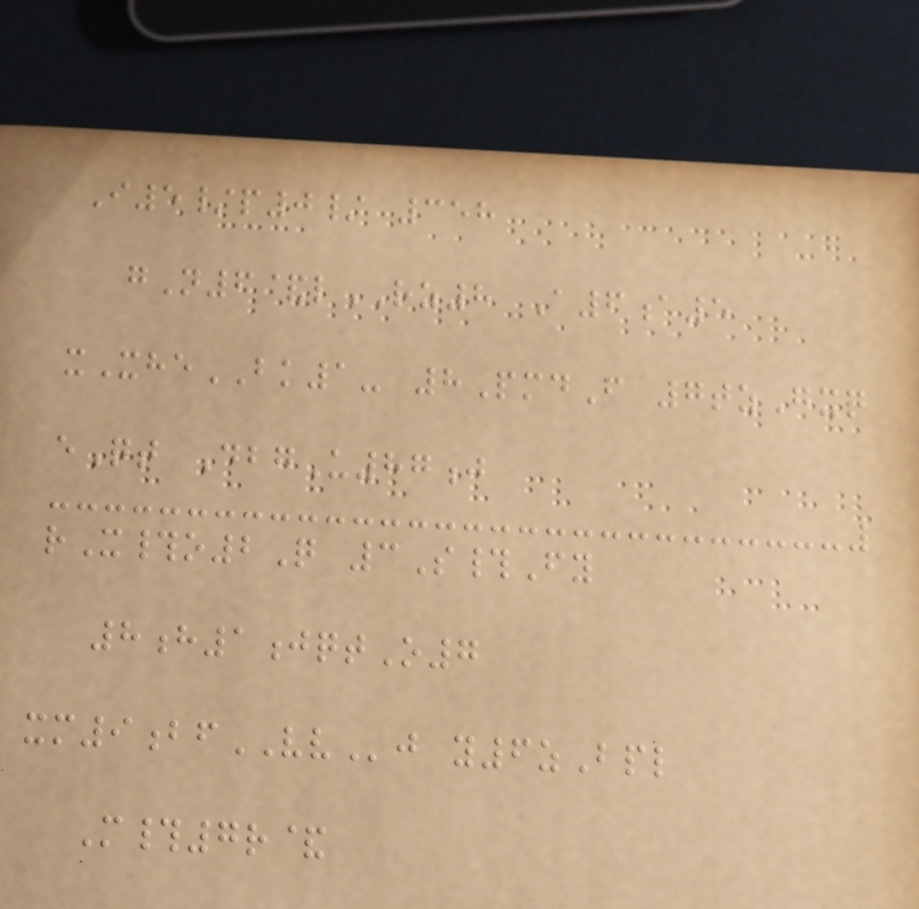I5/p0/ 358
gN6&lRZ8 A6a5
xXheBK1- 8PmdF 7tzGxq
eQt DbgU87j
rX#o2Q 3S#Fy
8h1jqtO7
xm9bfVVj y6zBpl
M#7r&
